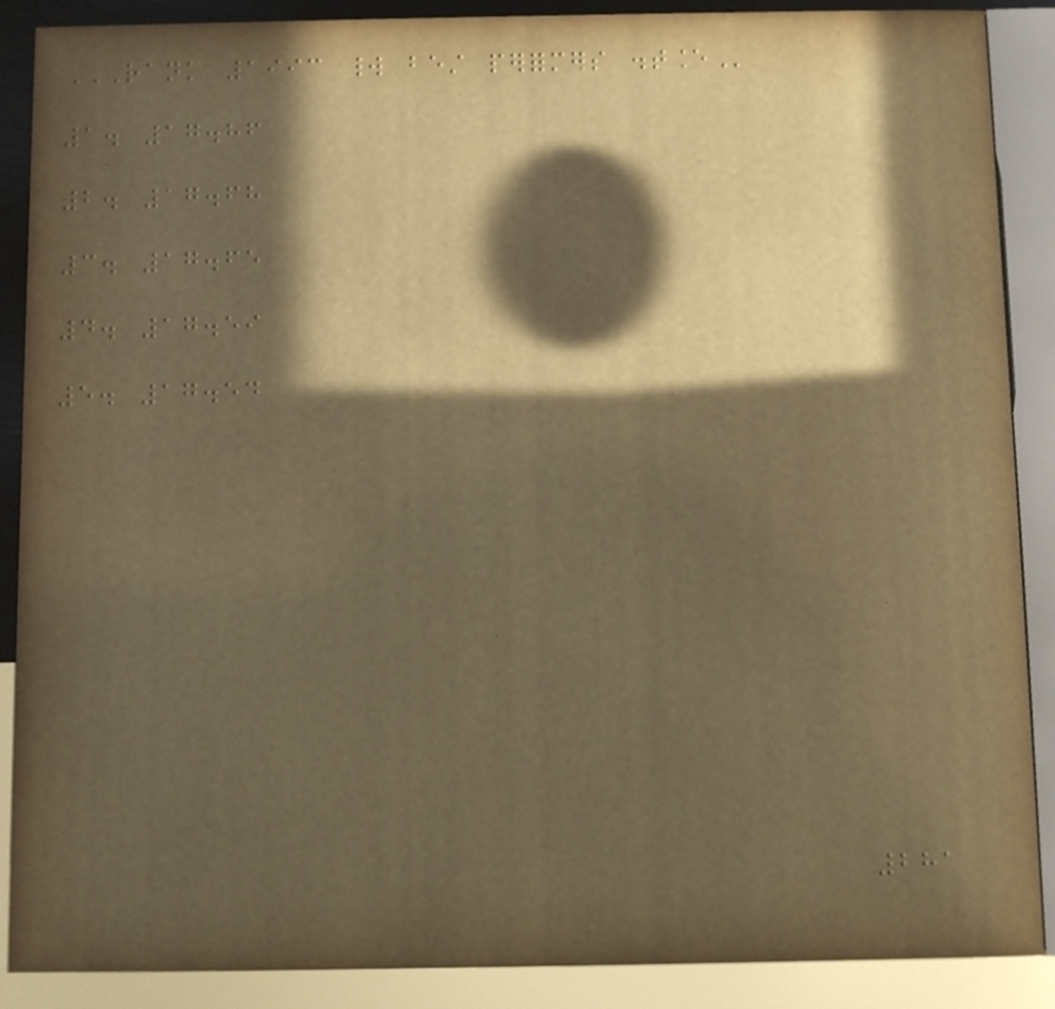RANK 1993 WORLD BEST PERFORMERS DISTANCE
1. 17.86
2. 17.68
3. 17.65
4. 17.59
5. 17.54
281
